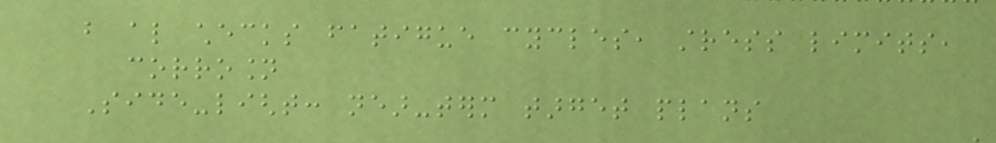but also checks fatigue cycles, stress limits,
corrosion
Side-light: near-term target plans
